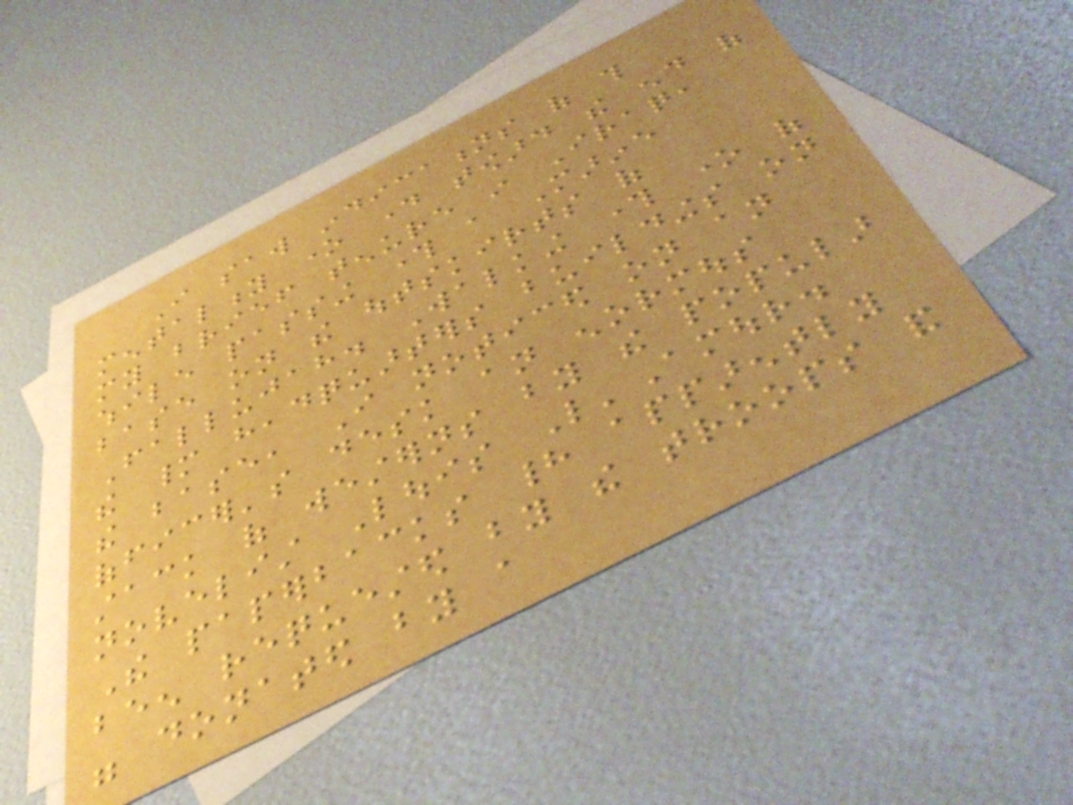I saw indications of this
mentality one day toward the end of
my brief tenure in Iraq,
while passing through a Marine
base on the outskirts of
Fallujah. Walking through one of
the many headquarters buildings on
the base, I noticed on an
officer's desk an enormous
stack of westerns by the popular
novelist Louis L'Amour.
The paperbacks had apparently
been requested by the troops and
were donated by a
